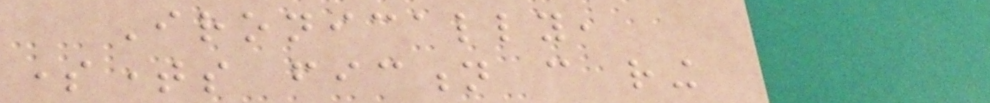Ironically,
sometimes fiction can ring
